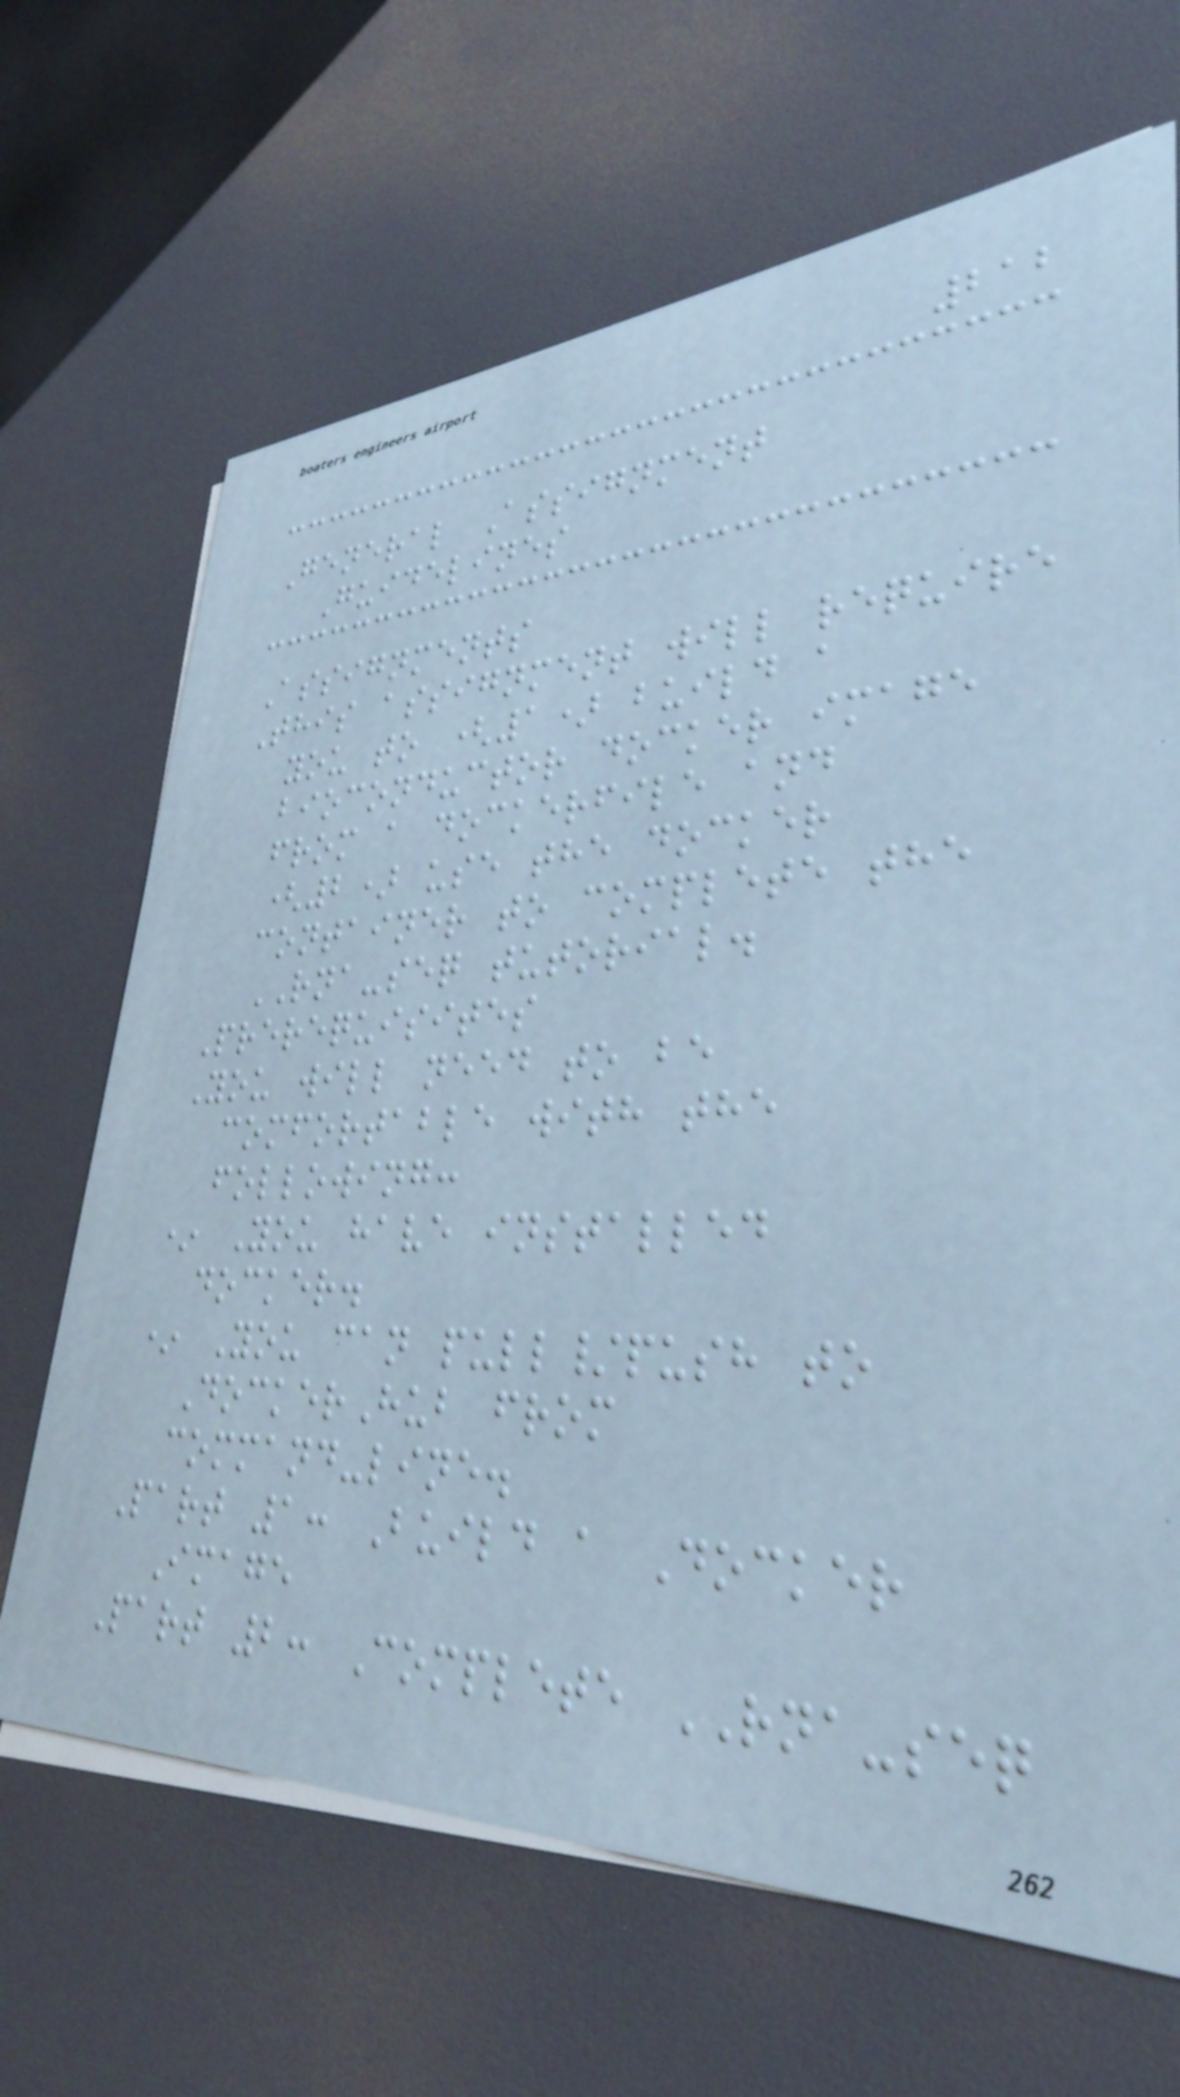212
General Assignment
Guidelines
Assignments
This assignment will require
you to (1) build a
bioconductor docker image
from a dockerfile and
(2) use the docker
container to complete the
RNA-seq tutorial.
Prerequisites
You will need to be
comfortable with the
following:
* You have installed
docker.
* You can pull/push to
DockerHub from
command-line.
Part 1: Build a Docker
Image
Part 2: Complete RNA-seq
